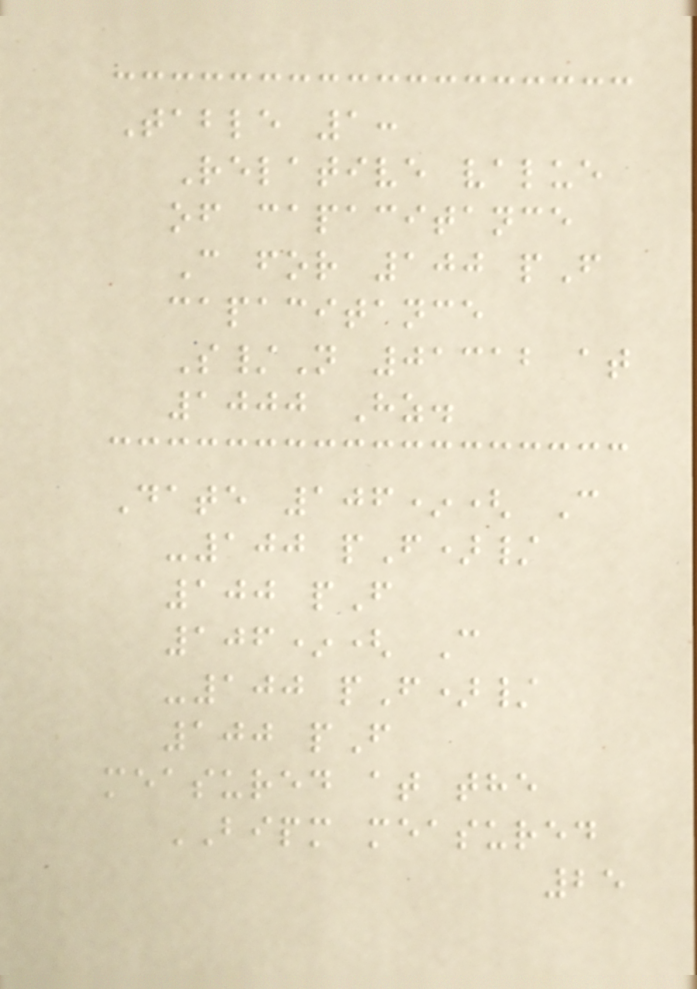Table 1:
Relative value
of capacitance
C for 100 pF
capacitance
S/N 01312 at
1000 Hz.
Date 106*( C
-100 pF)/
100 pF
106*( C
-100 pF)/
100 pF
measured at the
BIPM measured
25
